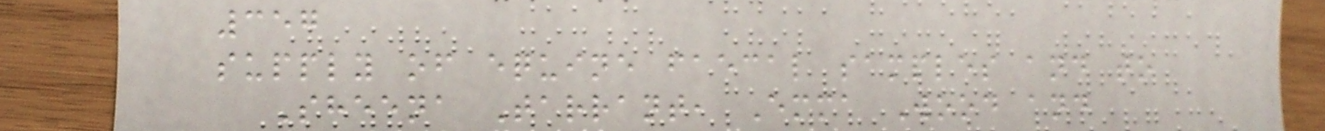357
supply of equine faecal samples and to
Sheena Tarrant, Emma Wood and
